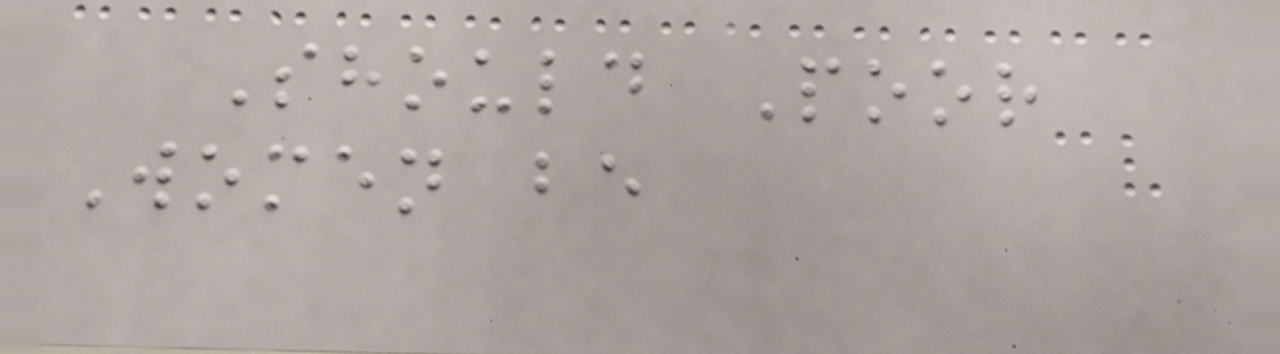Should Poor
Women be
